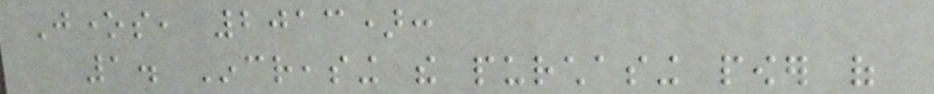Jones, 2013):
1. Increasing the purchasing power of
